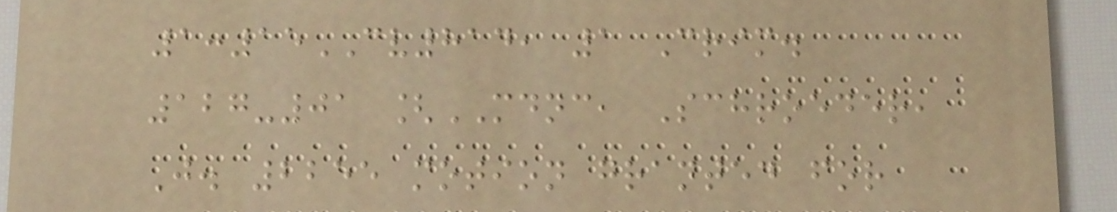1:15CV814, 1 Crim.
127-01 [MDNC, Schroeder,
J. 2255 motion granted for
